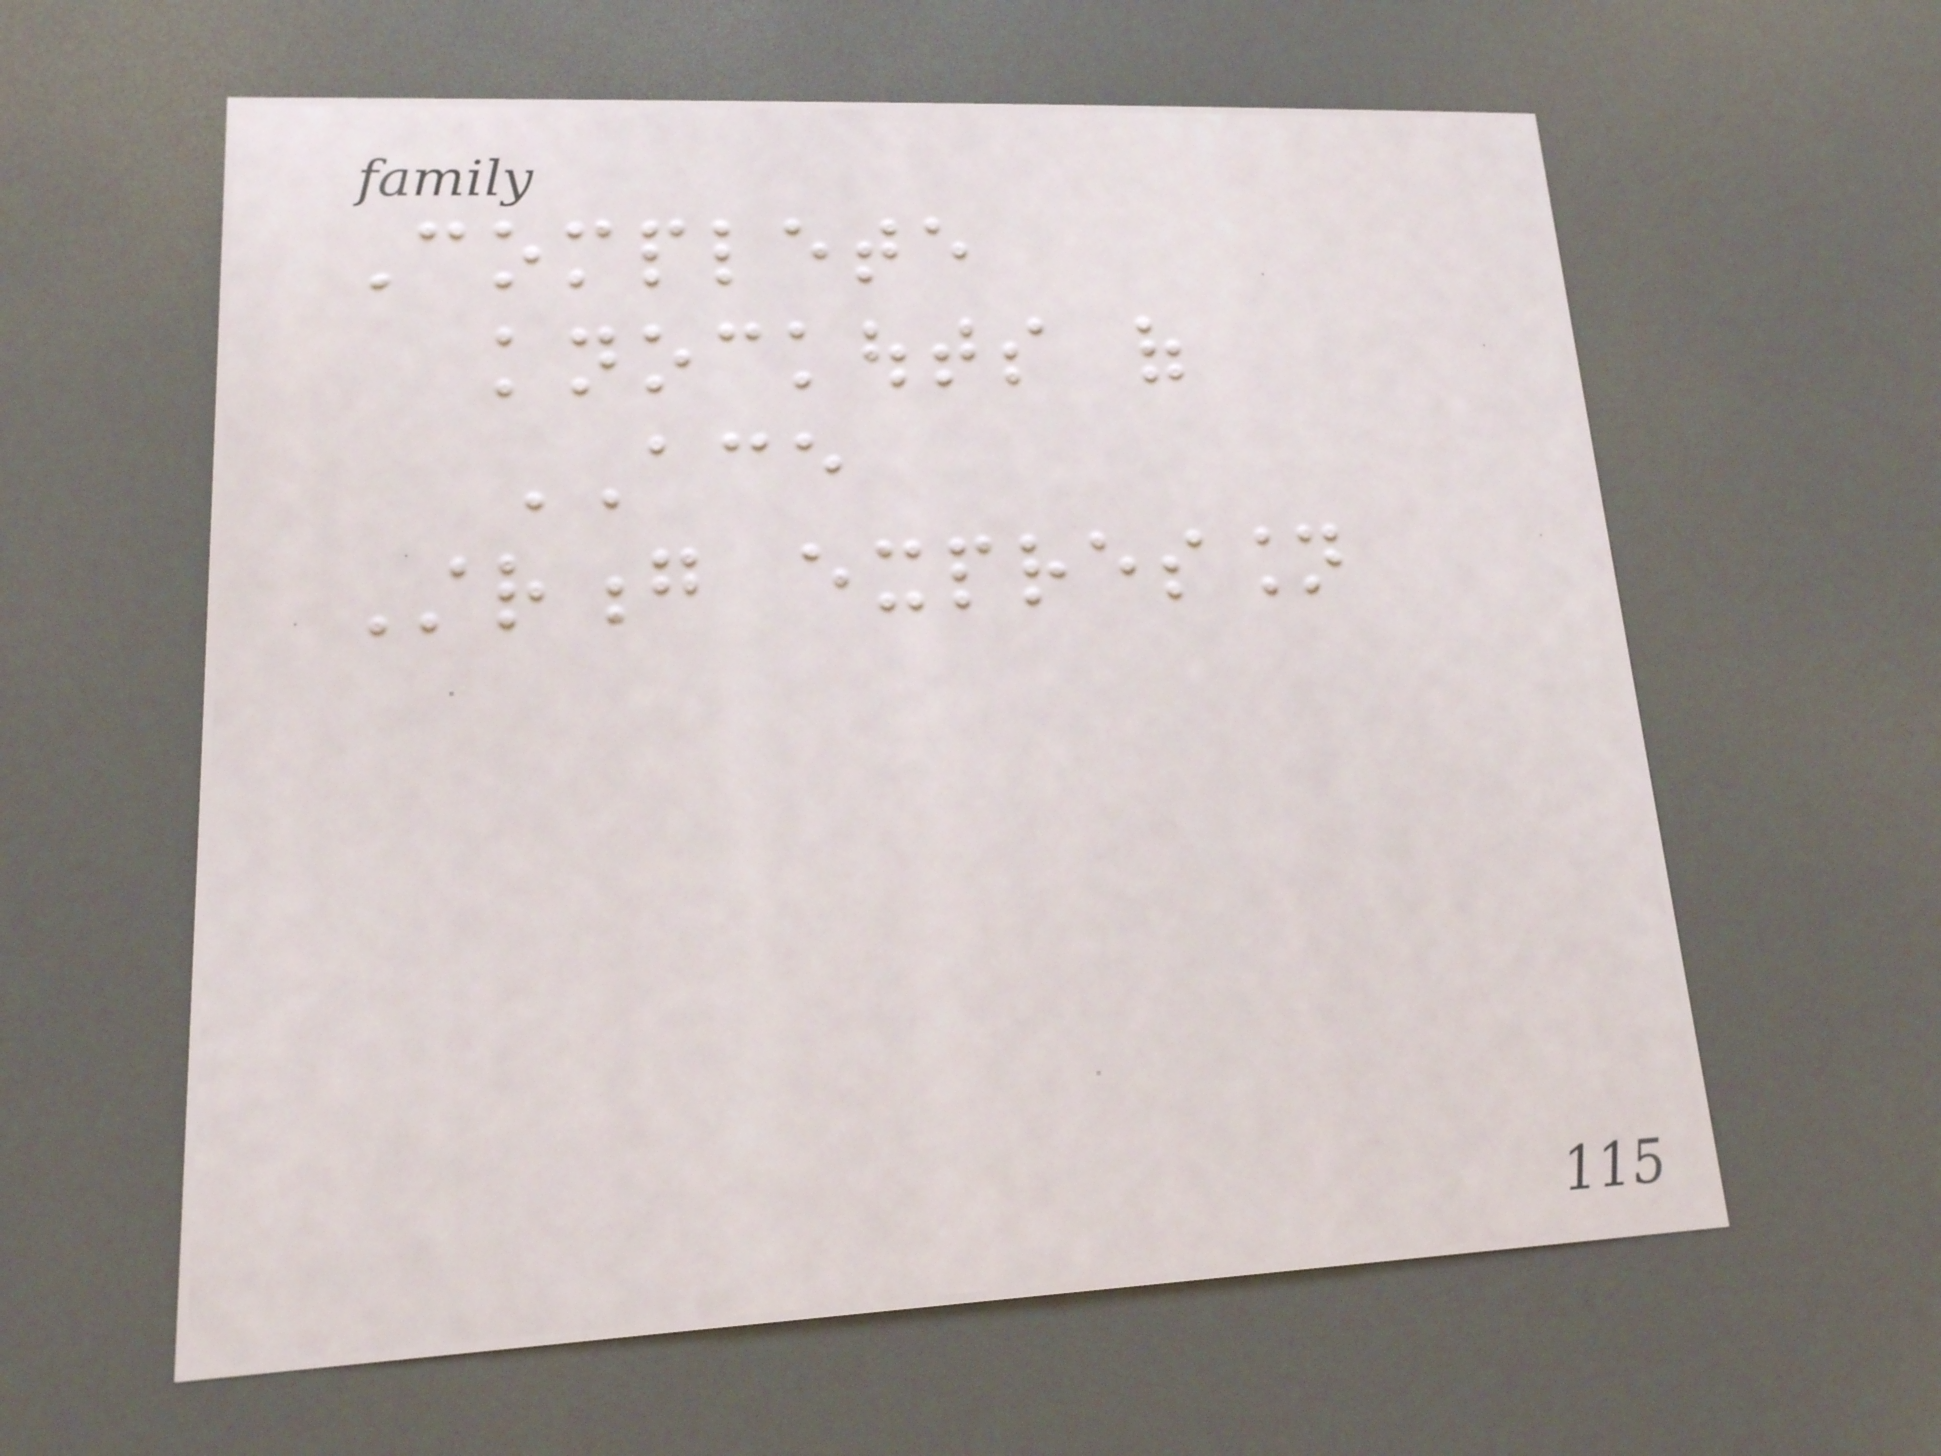Complete
knockouts of
ACE
Strong expression
